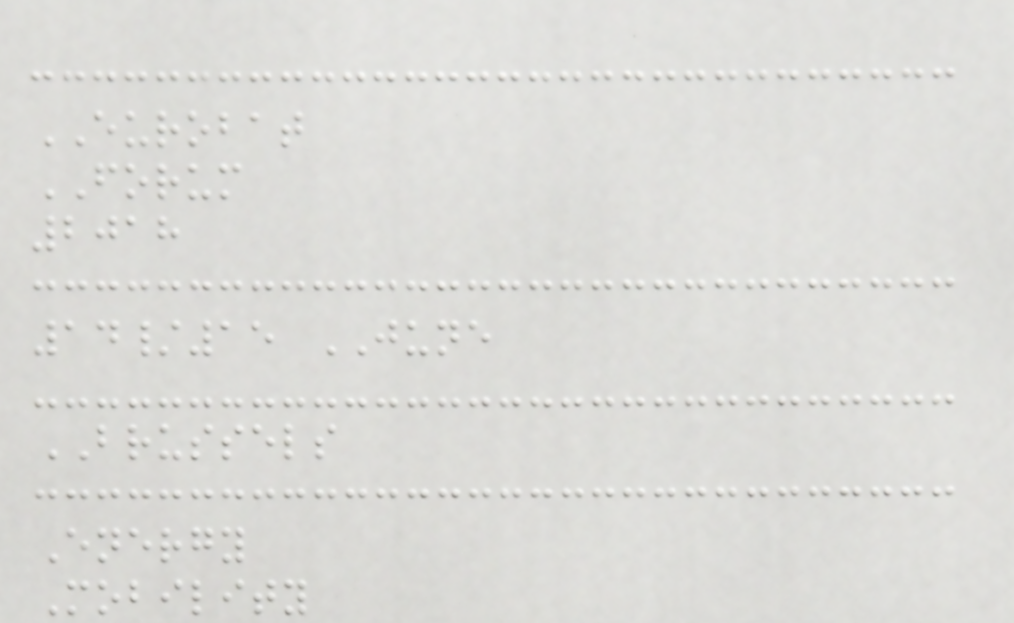EUROBAT
FORUM
2018
14/15 JUNE
BRUSSELS
Energy
Mobility
